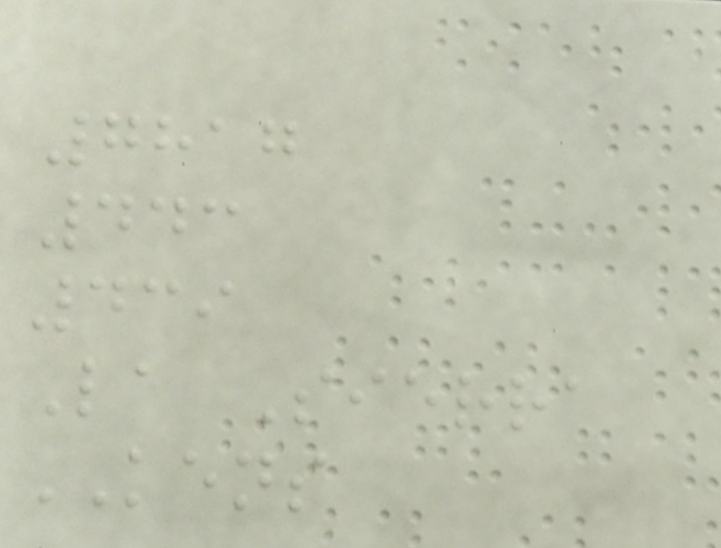7817
443
439
La Sierra
KENS
